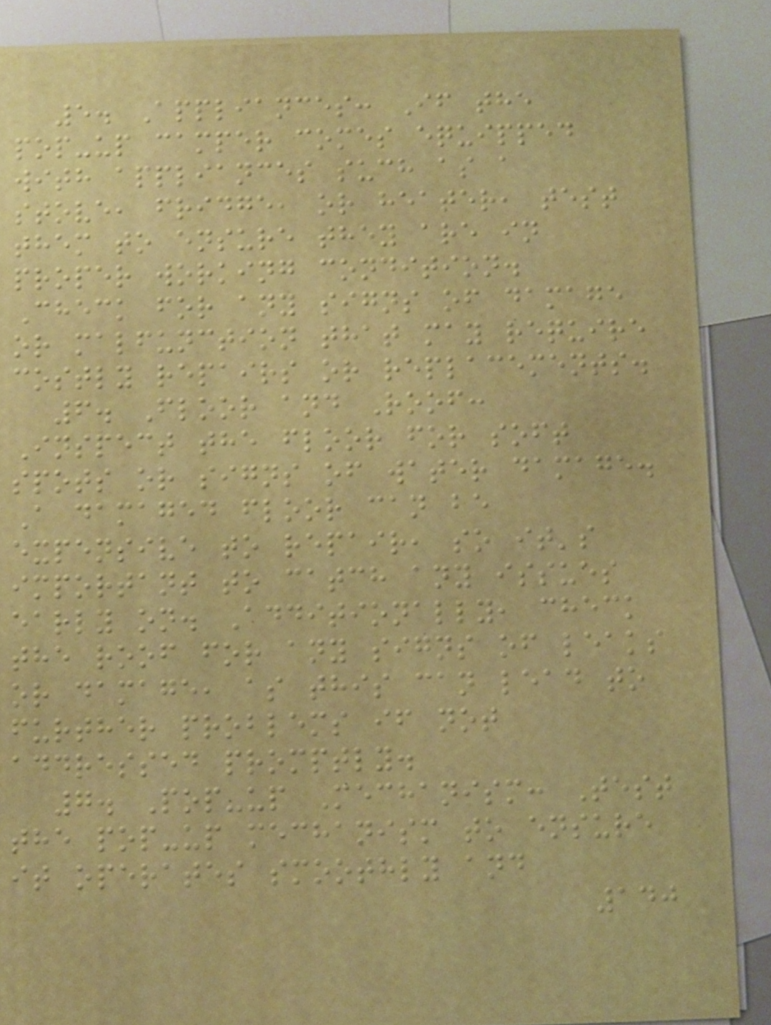5. Appliances: If the
pop-up camper comes equipped
with appliances such as a
stove, fridge, or heater, test
them to ensure they are in
proper working condition.
Check for any signs of damage
or malfunction that may require
costly repairs or replacements.
6. Floor and Roof:
Inspect the floor for soft
spots or signs of water damage.
A damaged floor can be
expensive to repair, so it's
important to catch any issues
early on. Additionally, check
the roof for any signs of leaks
or damage, as this can lead to
further problems if not
addressed promptly.
7. Pop-up Mechanism: Test
the pop-up mechanism to ensure
it operates smoothly and
140
